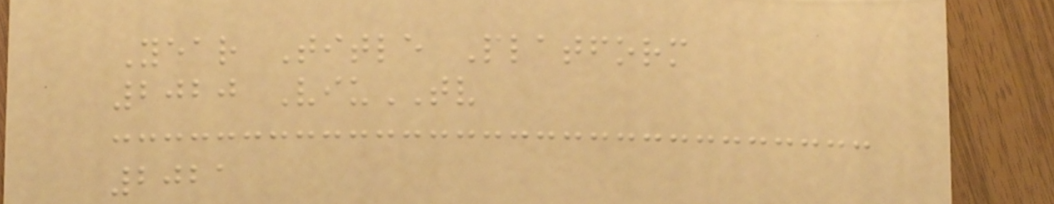Year Title Platform
2020 ViuTV
2021
